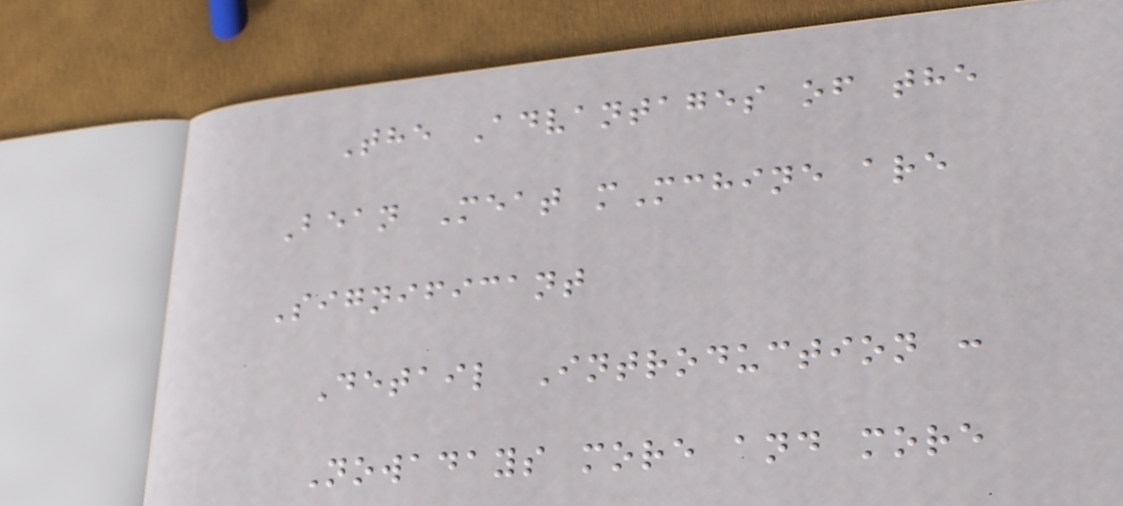The Advantages of the
Bean Meat mMchine are
Significant
Detail Introduction :
Nowadays more and more
